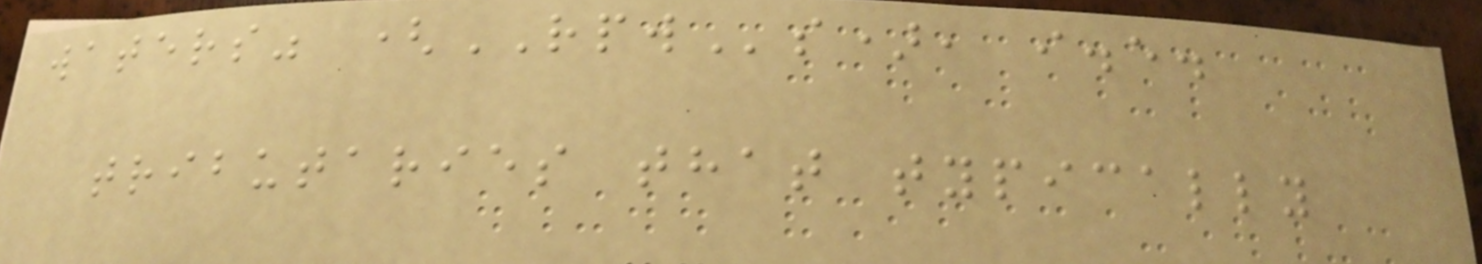waters" (RPWs), i.e.
tributaries that typically
